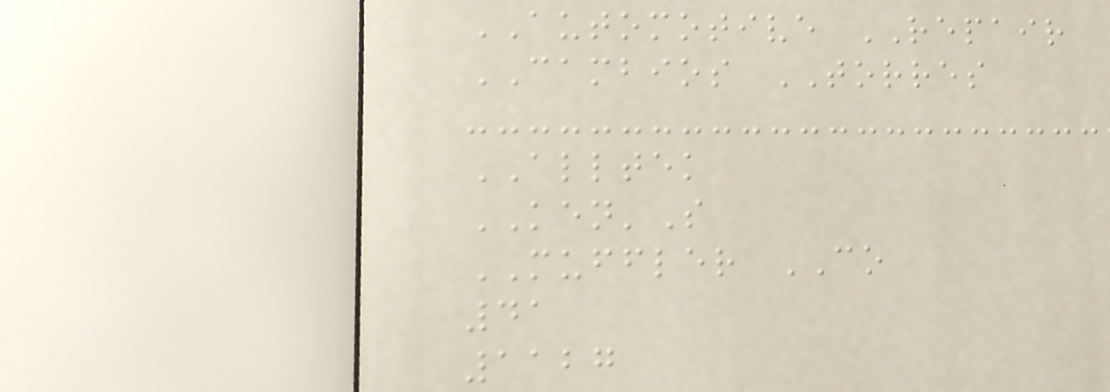AUTOMOTIVE REPAIR
CAMBIOS TORRES
ALLTEK
KEN'S
MUFFLER CO
41
1127
